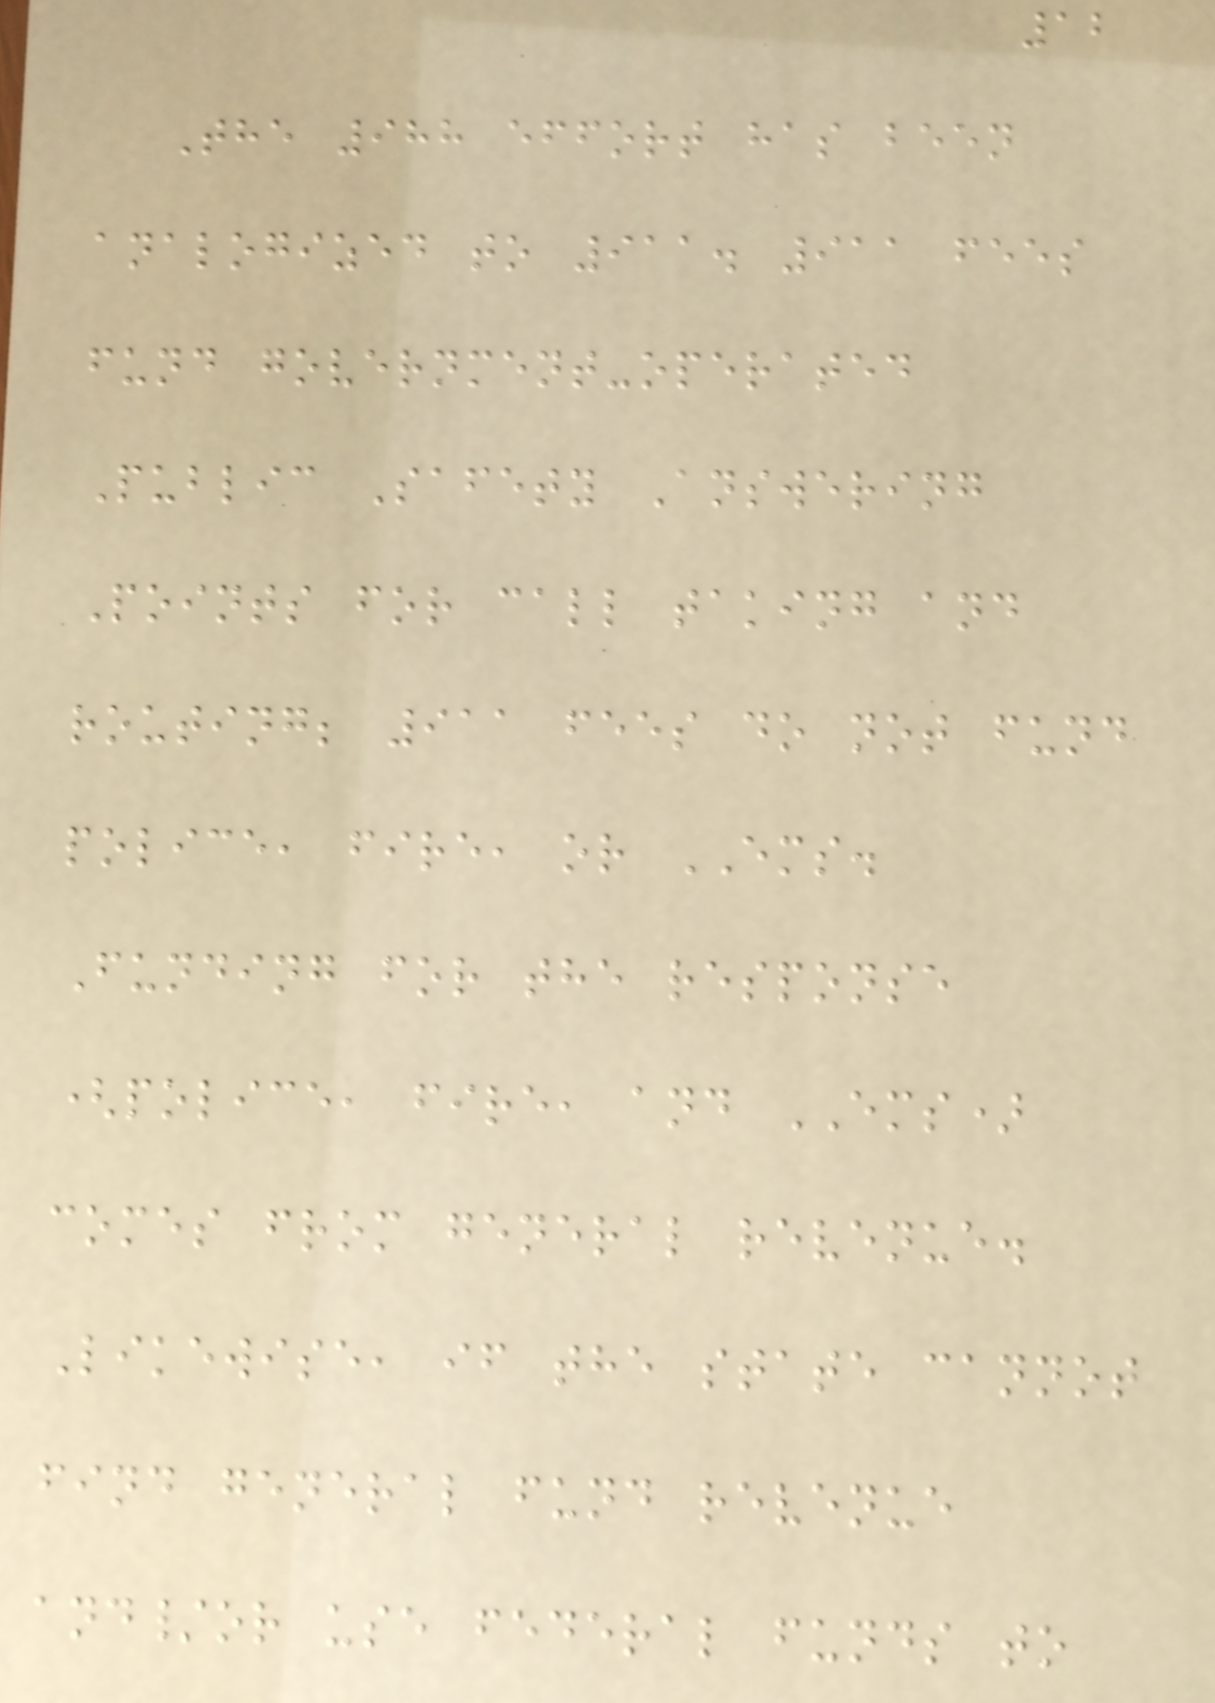12
The 988 effort has been
analogized to 911. 911 fees
fund government-operated
Public Safety Answering
Points for call taking and
routing; 911 fees do not fund
police, fire, or EMS.
Funding for the response
(police, fire, and EMS)
comes from general revenue.
Likewise, if the state cannot
find general fund revenue
and/or use federal funds to
